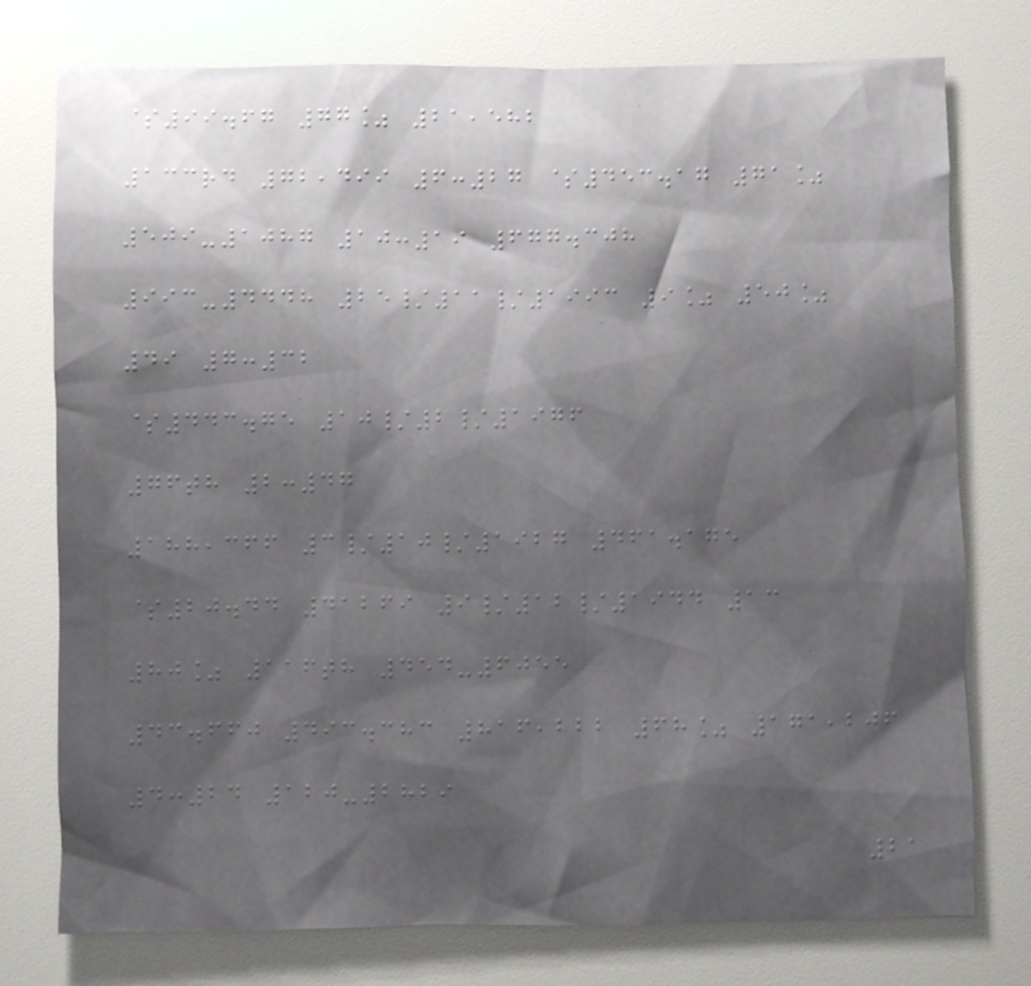$99.67 77% 21,582
133rd 72,499 6:27 $453.17 71%
509-1087 10:19 677.308
993-4448 25/11/1993 9% 50%
49 7:32
$443.75 10/2/1976
76th 2:47
188,366 3/10/1927 461.175
$20.44 41269 9/12/1944 13
80% 116th 454-6055
43.660 493.383 816,222 68% 171,206
4:24 120-2829
21
